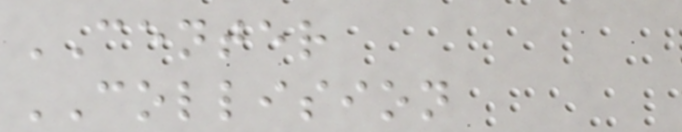CENTER
COLLISION
